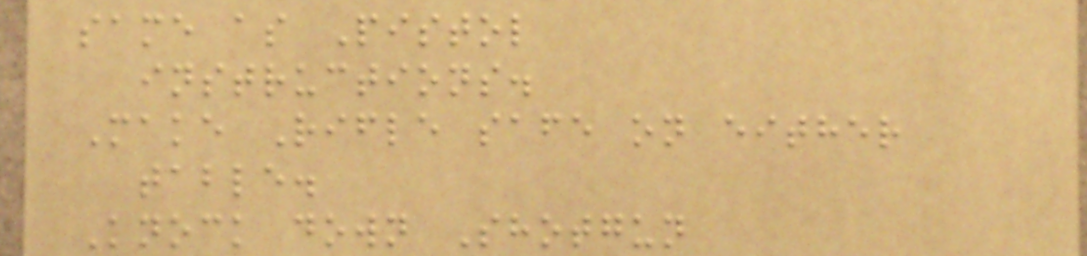same as Pistol
instructions.
Make Rifle safe on either
table.
Knock down Shotgun
